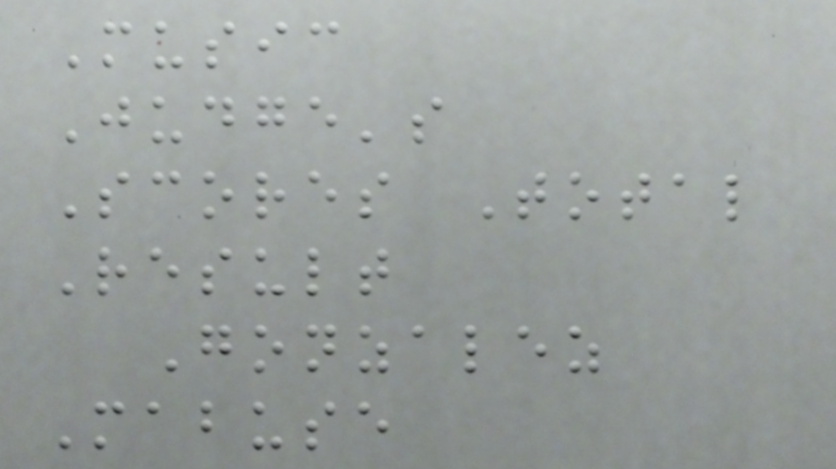Music
Judge's
Scores Total
Result
Gonzalez
Mabuse
